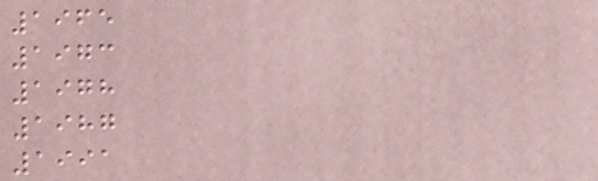1965
1973
1978
1987
1991
